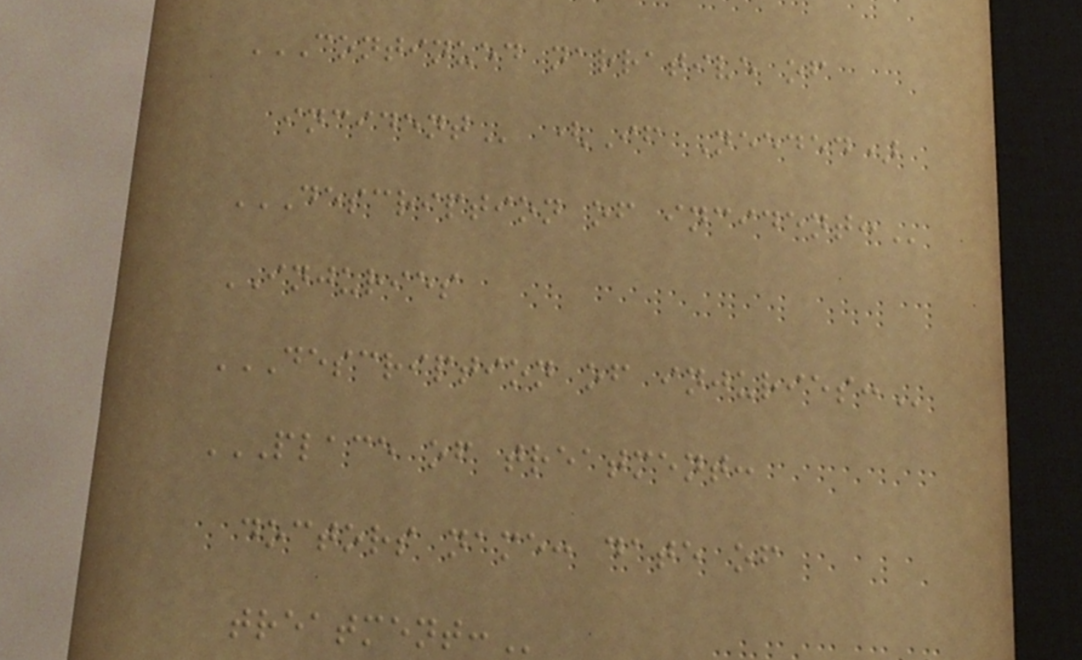CONTINUED NARRATIVE OF
INCIDENT (If Needed)
DESCRIPTION OF INCIDENT:
INJURIES
DESCRIPTION OF INJURIES:
PLACE OF TREATMENT:
DOCTORS NAME: DATE OF
TREATMENT:
